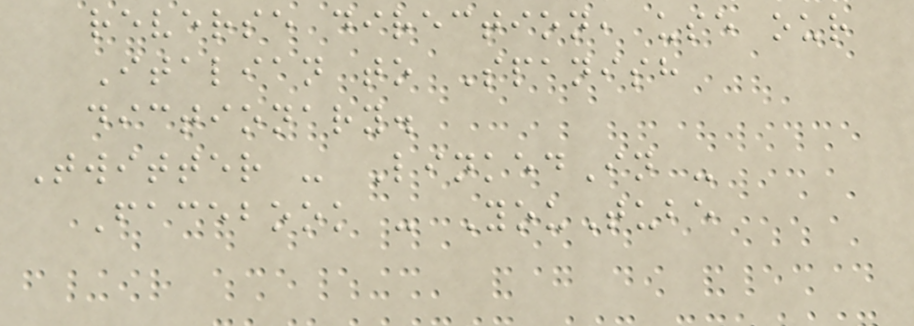reverse direction, use our
Italian to Spanish
dictionary.
Twitter - LinkedIn -
Facebook - YouTube
